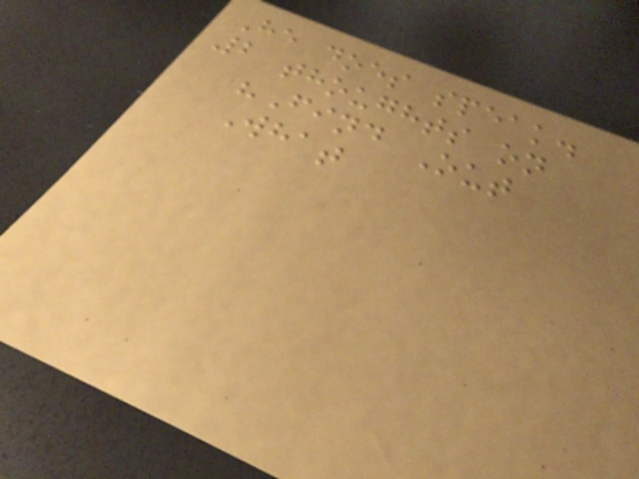He does speak.
2 thoughts on
"Find Out
What
